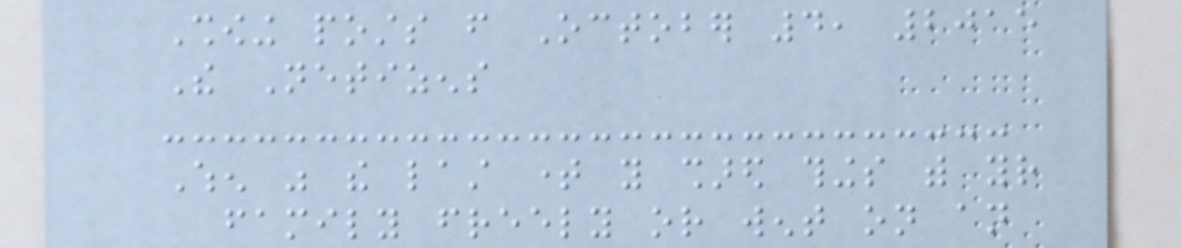Showing posts from October 4, 2015
The Netizens
When was the last time you shared things with your
family freely or went on an
